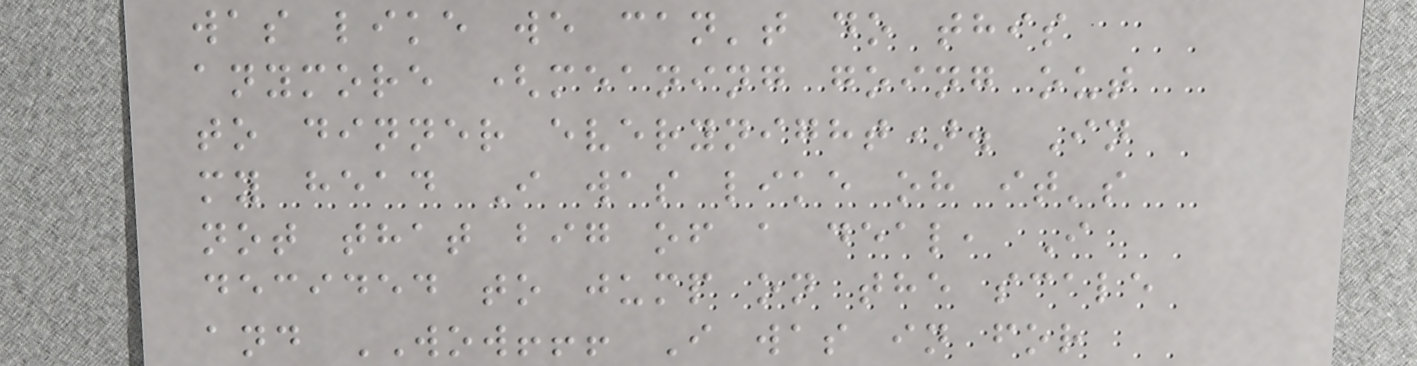was like we can't do this
anymore (meaning going out
to dinner everynight). In
my head I was like oh it's
not that big of a deal, I
decided to jump on the scale
and WOW!!! I was in for
